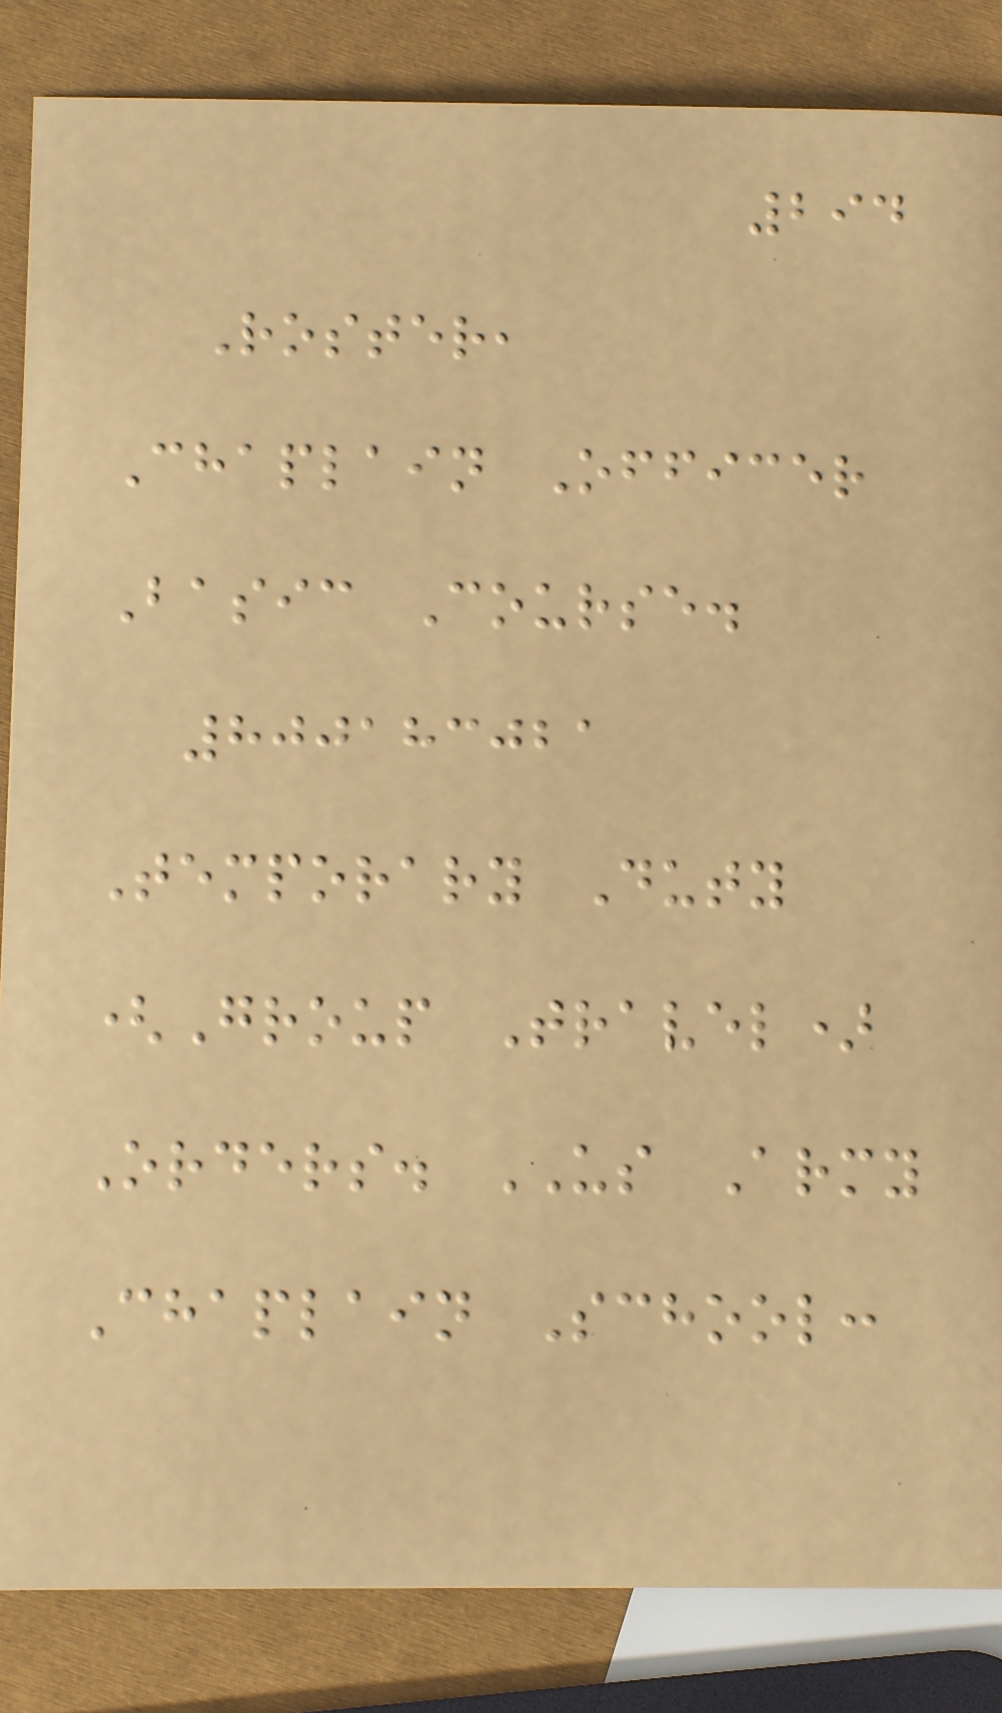294
Roster,
Chaplain Officer
Basic Course.
800183021
Temporary Duty
(Group Travel)
Orders. US Army
Chaplain School:
